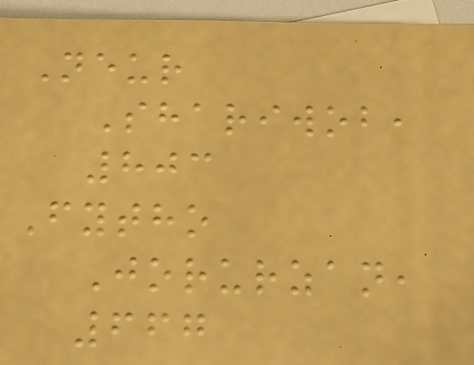Neur
Shariwob,
803
Fytho
Jorurzan,
667
